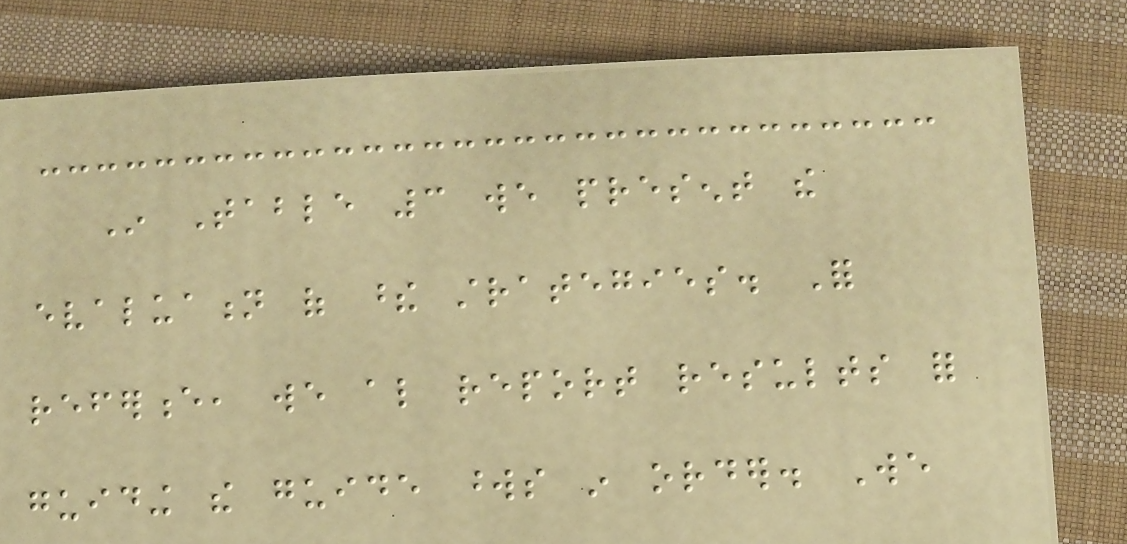In Table 3 we present the
evaluation of these strategies. For
reference, we also report results for
guiding the guide words in order. We
